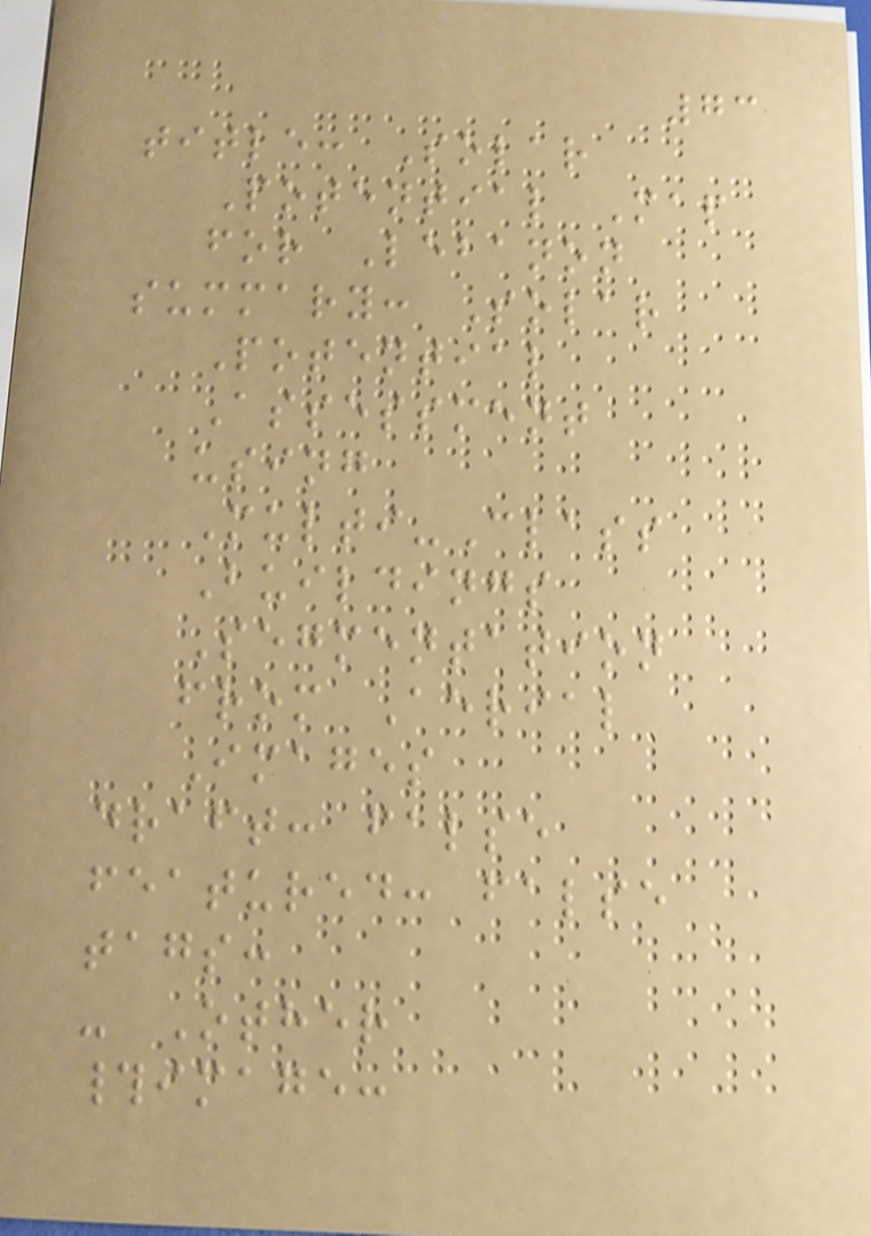73
title: Solar
Potential Map
for Lebanon
summary: Solar
Potential
Assessment
using
Multi-Class
Buildings
Segmentation
from Aerial
Images
draft: false
featured: false
tags:
- Other
#image:
